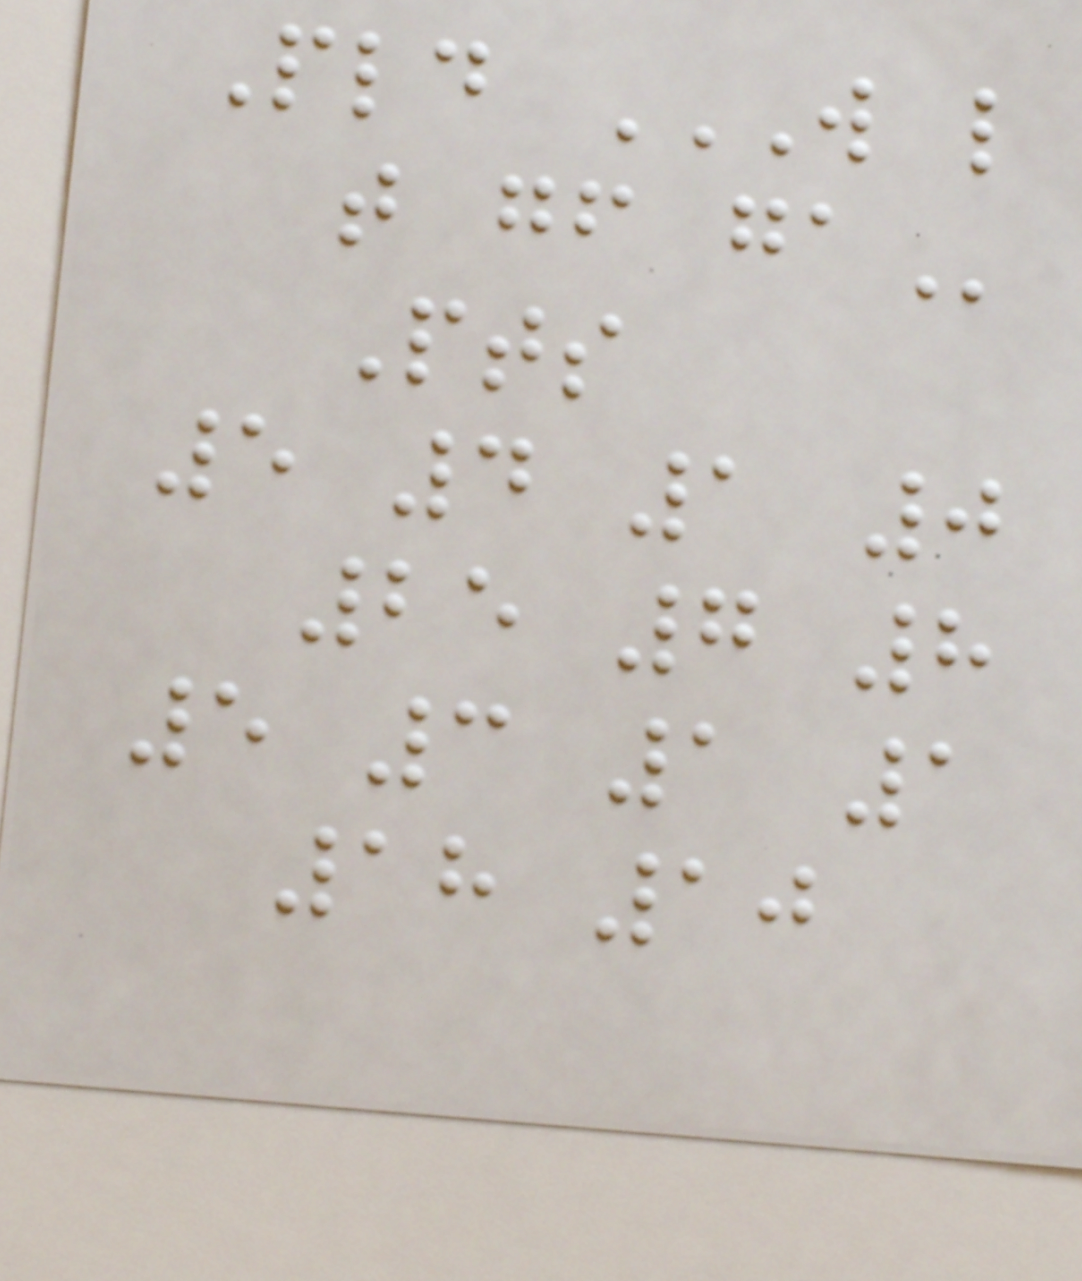Pld W L
T GF GA
Pts
5 4 1 0
25 7 8
5 3 1 1
18 10
